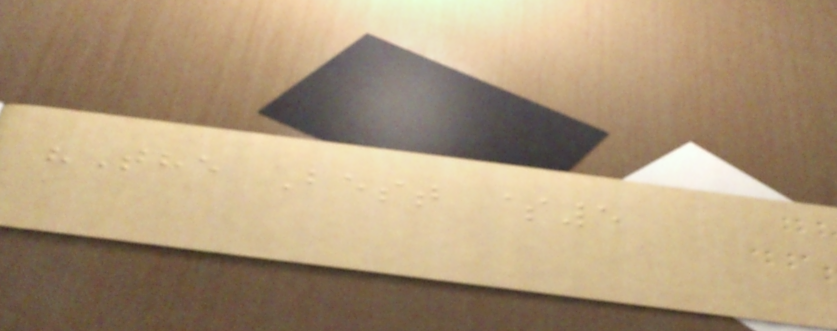"The Best $5
